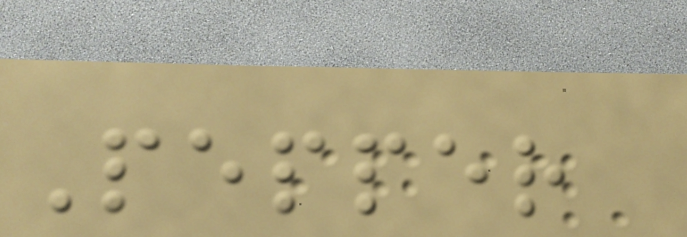Pepper
